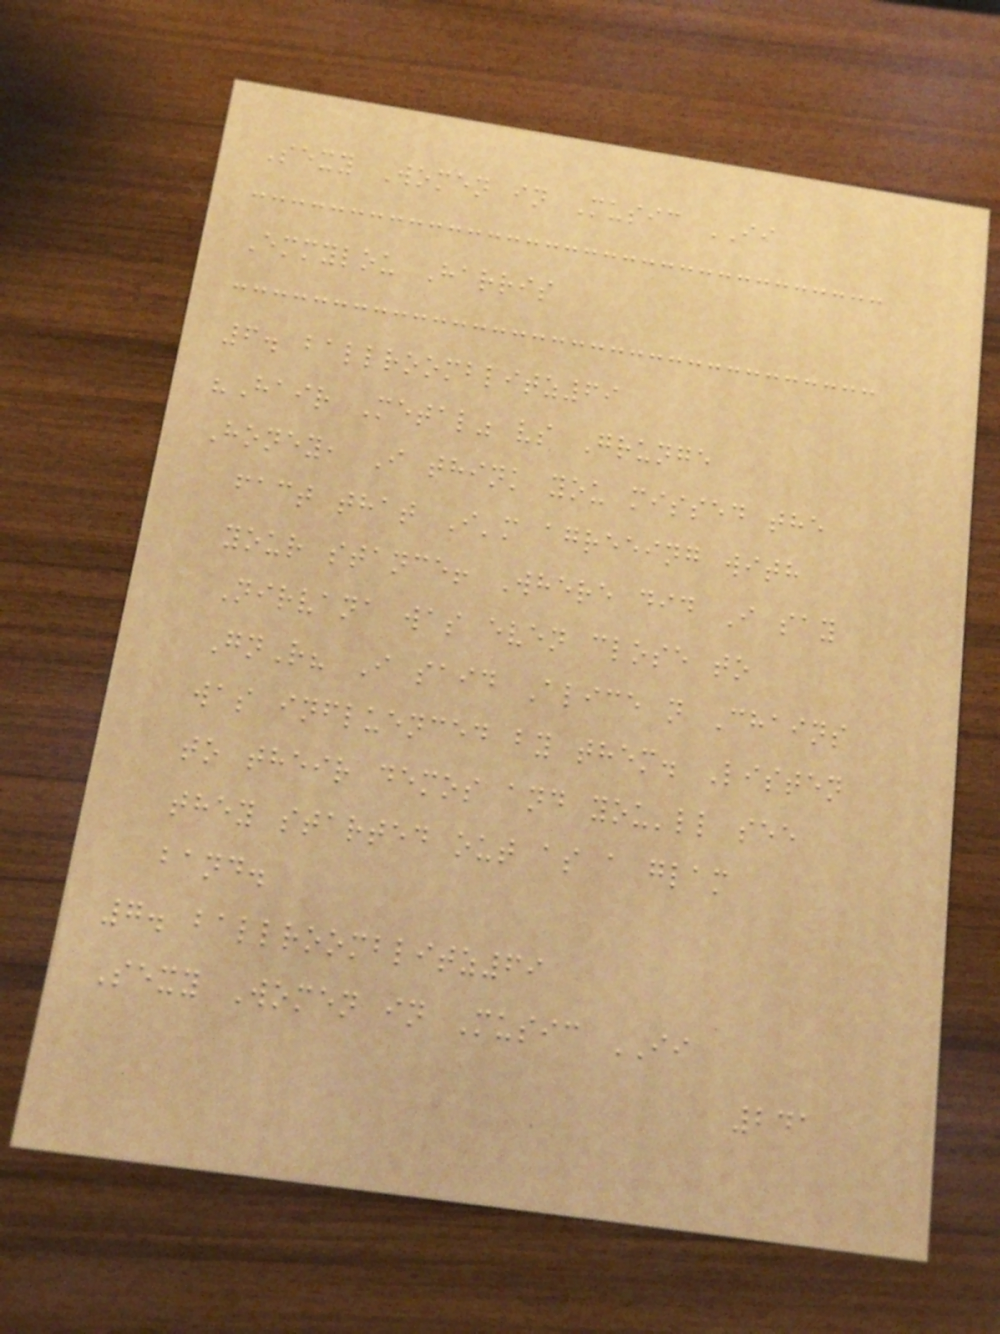Sexy Women in Music II
Emmylou Harris
6. ballroomblitz69
"Hair Metal" vs Grunge
Honey, I think you missed the
fact that I'm agreeing with
your stance! Where did I say
Nirvana was even close to
GnR? I said Alice n Chains
was influenced by them. Listen
to their demos and you'll see
they started out as a glam
band.
7. ballroomblitz69
Sexy Women in Music II
241
